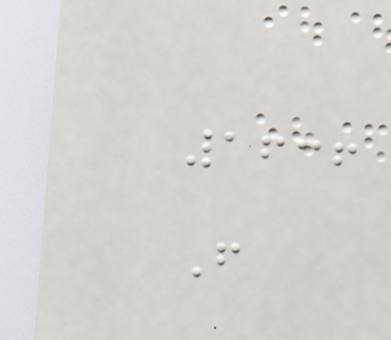1636
F
